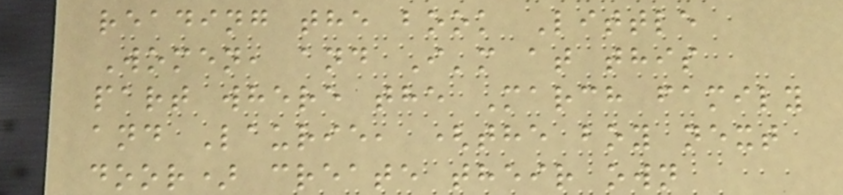reading the book Little
Women, and I'm at this
part where the March family
and Laurie, (the boy next
door) create their own
